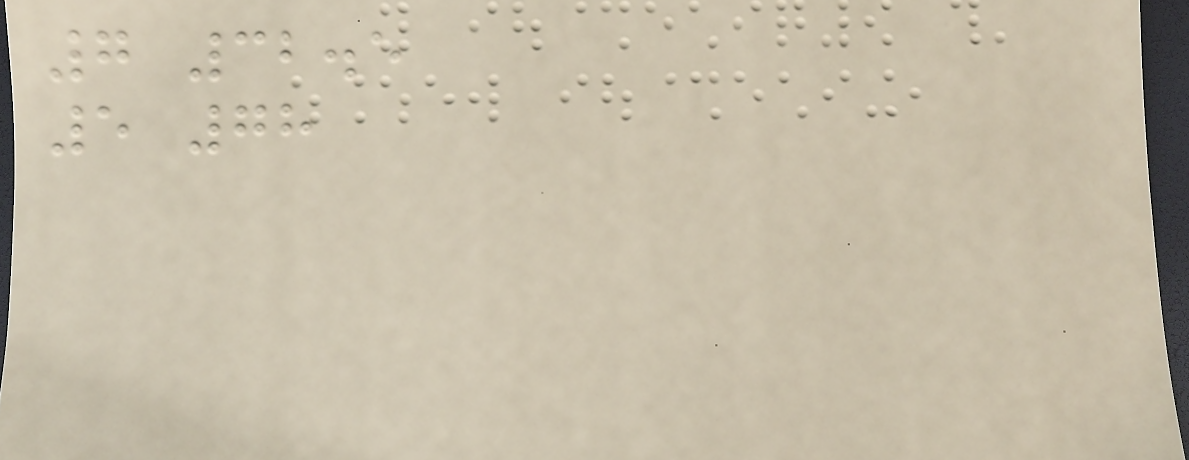7 32.5
5 78
